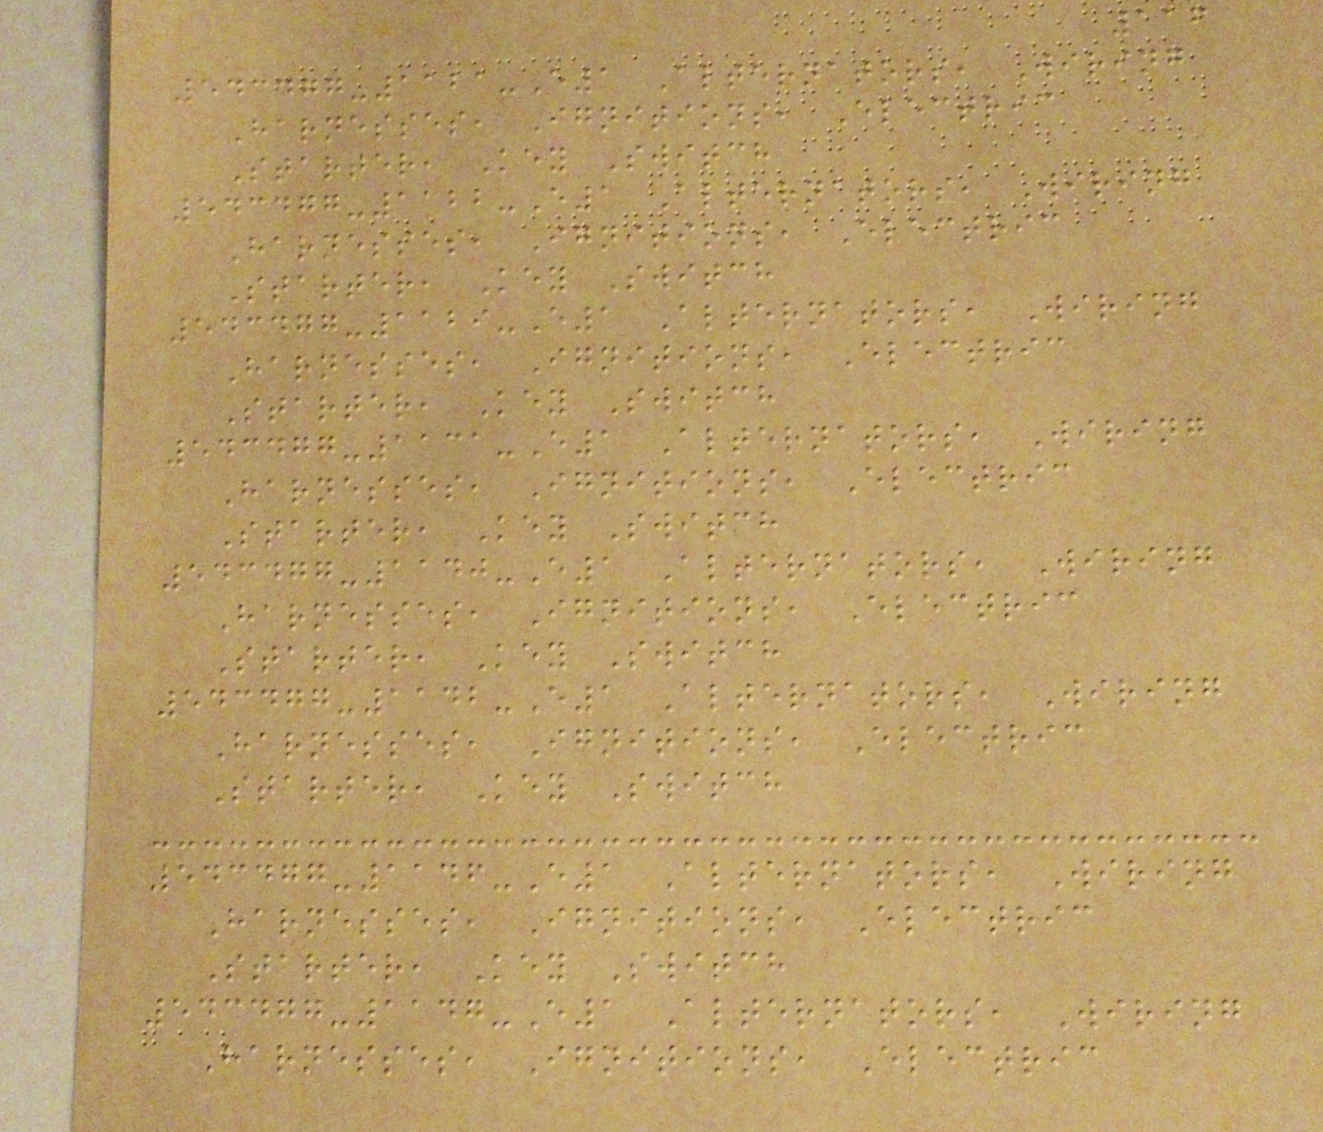116
543477-1121-E1 Alternators, Wiring
Harnesses, Ignitions, Electric
Starter, Key Switch
543477-1122-E1 Alternators, Wiring
Harnesses, Ignitions, Electric
Starter, Key Switch
543477-1129-E1 Alternators, Wiring
Harnesses, Ignitions, Electric
Starter, Key Switch
543477-1131-E1 Alternators, Wiring
Harnesses, Ignitions, Electric
Starter, Key Switch
543477-1140-E1 Alternators, Wiring
Harnesses, Ignitions, Electric
Starter, Key Switch
543477-1142-E1 Alternators, Wiring
Harnesses, Ignitions, Electric
Starter, Key Switch
543477-1146-E1 Alternators, Wiring
Harnesses, Ignitions, Electric
Starter, Key Switch
543477-1147-E1 Alternators, Wiring
Harnesses, Ignitions, Electric
